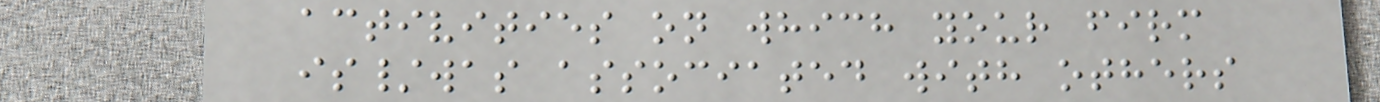activities on which your firm
is/was associated with others
